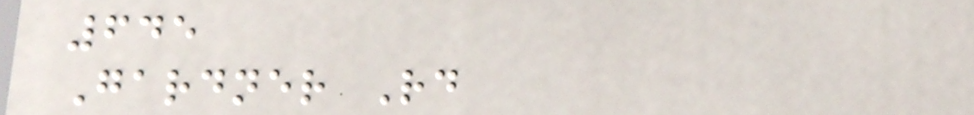645
Gardner Rd
